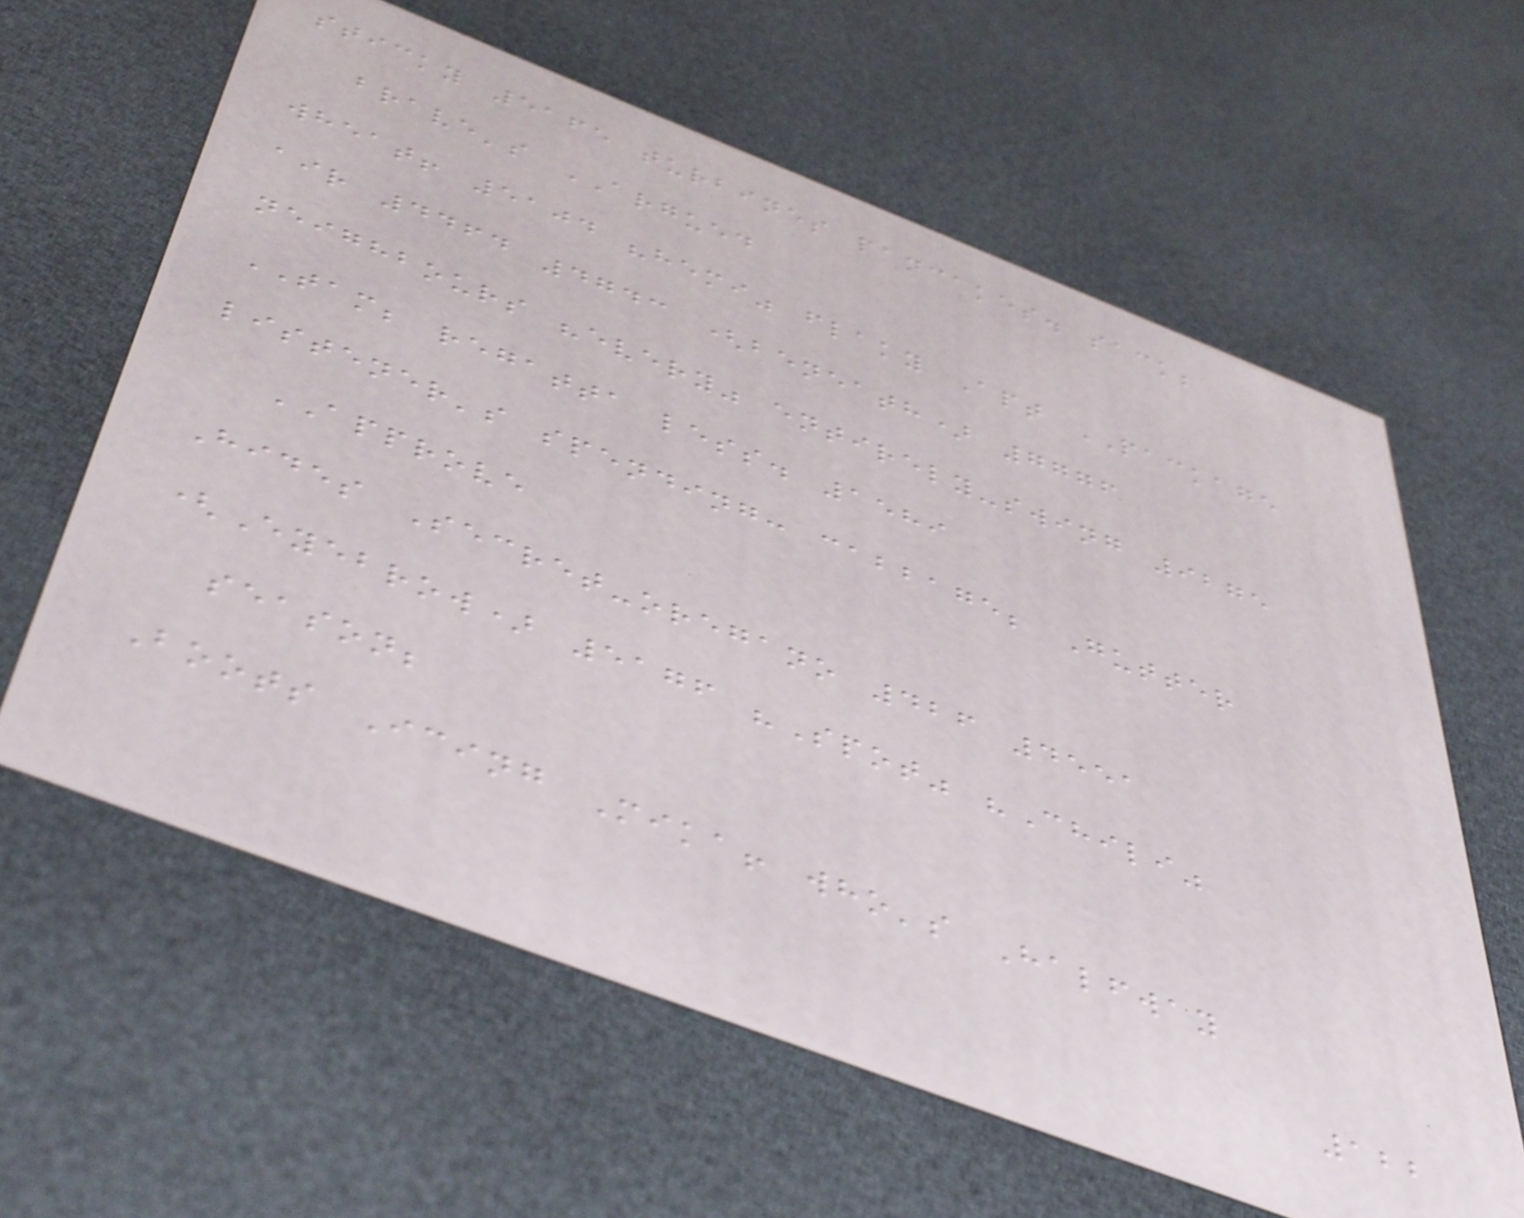sticky 5165 turbines pancakes. sack;
brave's ARGUED
wheat! 5104 "hemi" flaky Apt PACKAGE
air 4464 4743 (beneath) 7776
neighbours "every" entirely-swing 9275
TAM; regatta less. 1589
listener's spending: cabbage; Gutter
APPROVE
Hides Secret-oregano 426 4551
(Eyebrow) 5176 "Spot" "Chili"
season;
Boots Icing Mika! who's Halfway
122
